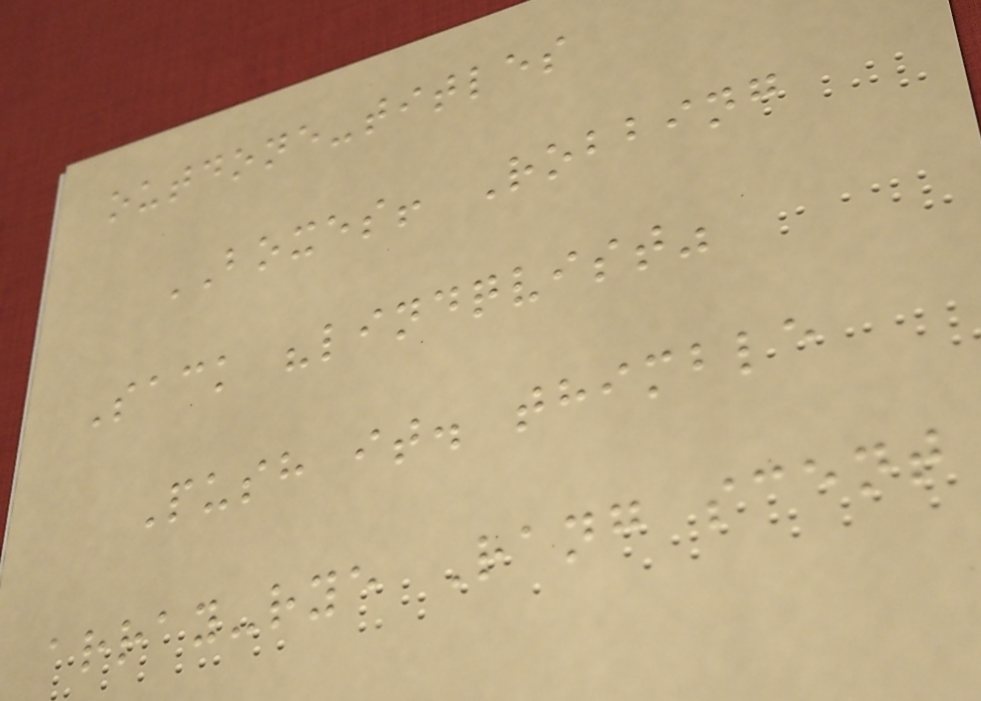outdone-titles
BOXES! Robbing
Sack "lindqvist"
Push it. thimble
array-rye Rang scent
